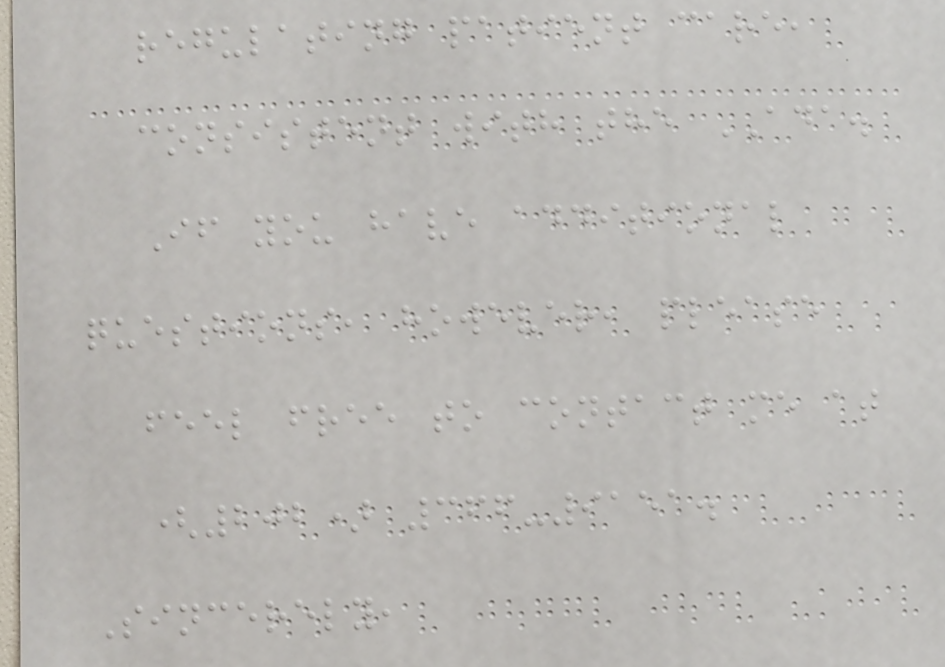regulating patient care,
consistent with the ADA.
If you have additional
questions, however, please
feel free to contact me at
(202) 366-9151.
Sincerely,
